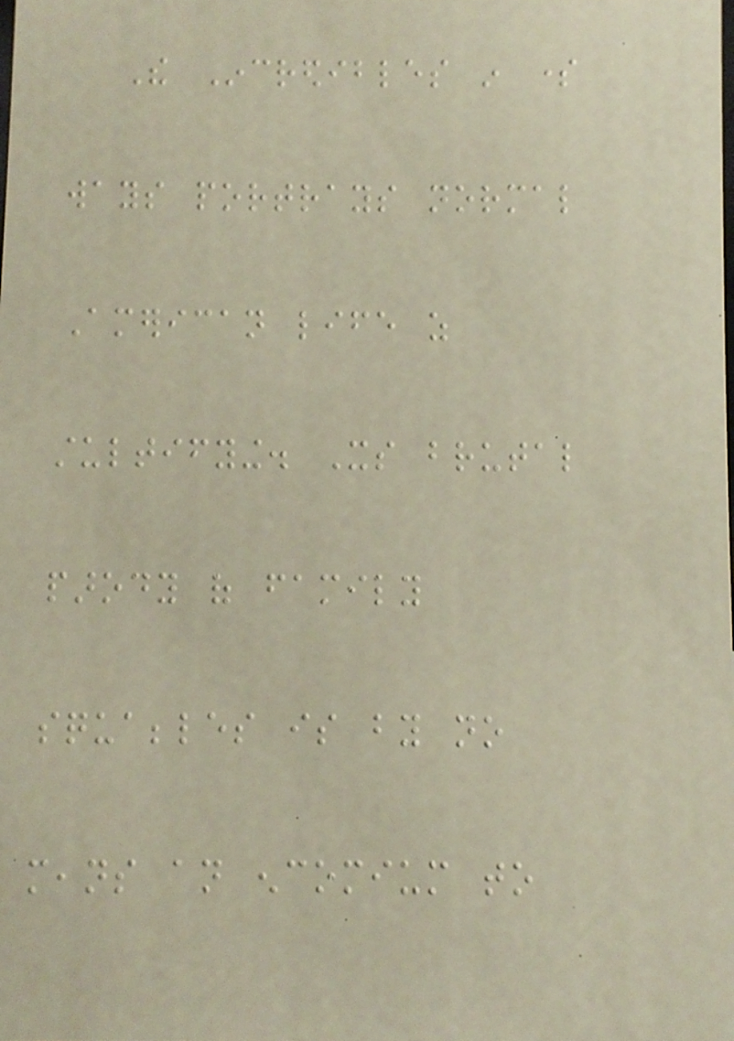The Incredibles in some
ways portrays normal
American life as
stultifying. Its brutal
parody of family
squabbles is by no
means an encomium to
